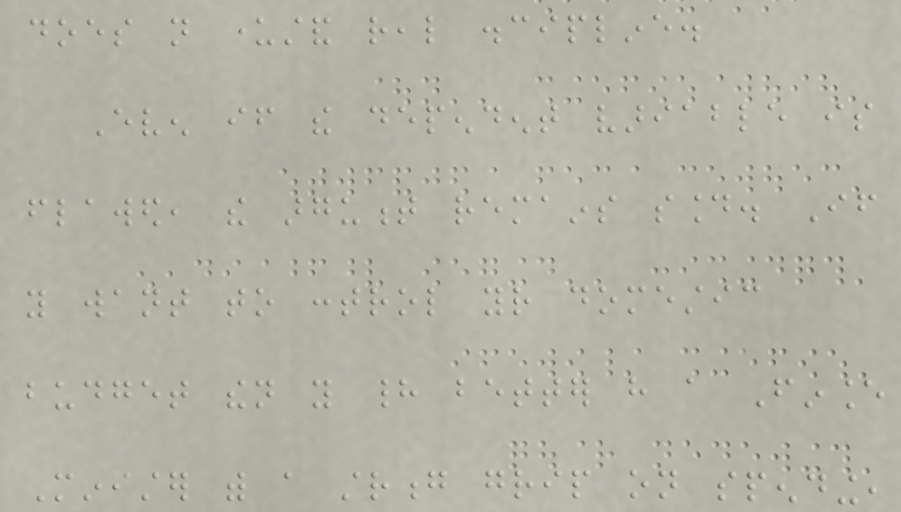does not understand real discipline.
Even if the dependent variable is
flawed, the argument remains sound. If
you want to control your domestic
budget then you had better have a Finance
Minister with a strong grip on spending,
